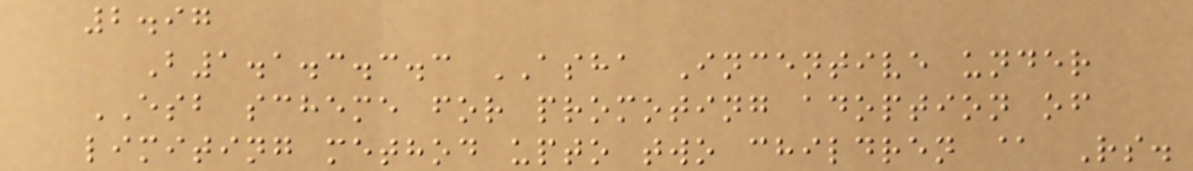2.97
B1.1.3.3.3 ASHA Incentive under
ESB scheme for promoting adoption of
limiting method upto two children @ Rs.
